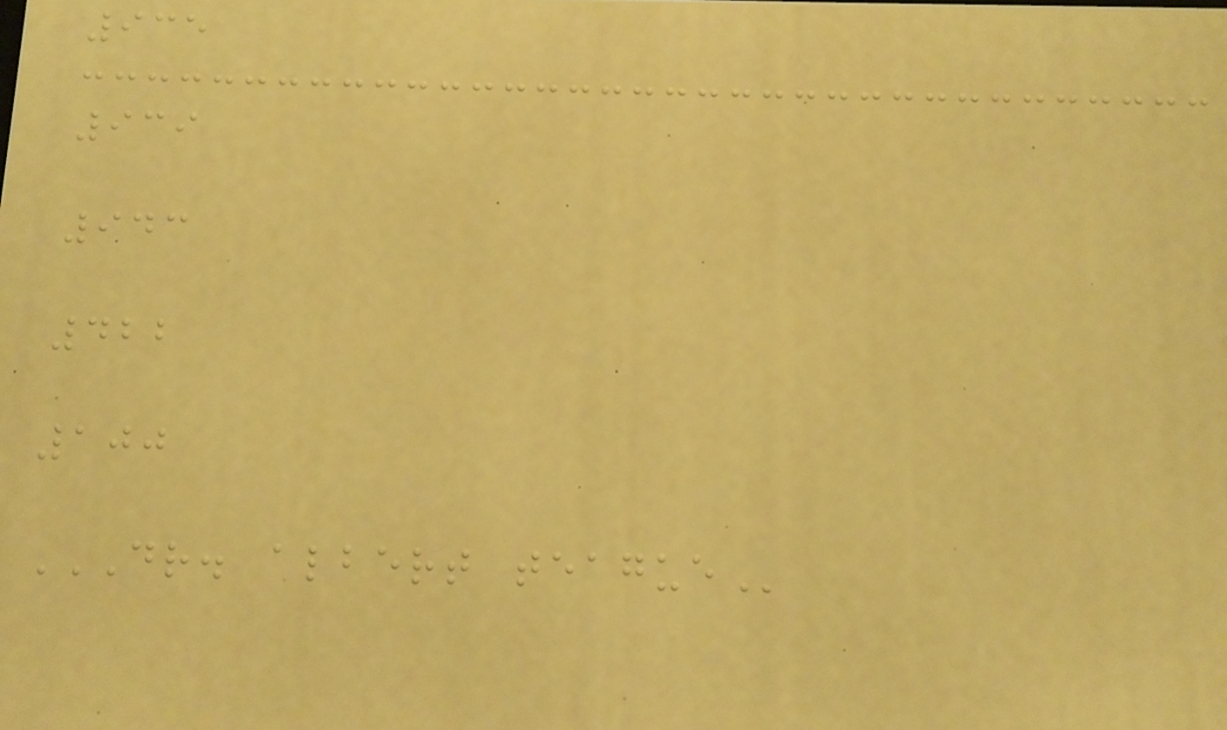935
939
943
422
100
DR. ALBERT TEAGUE
